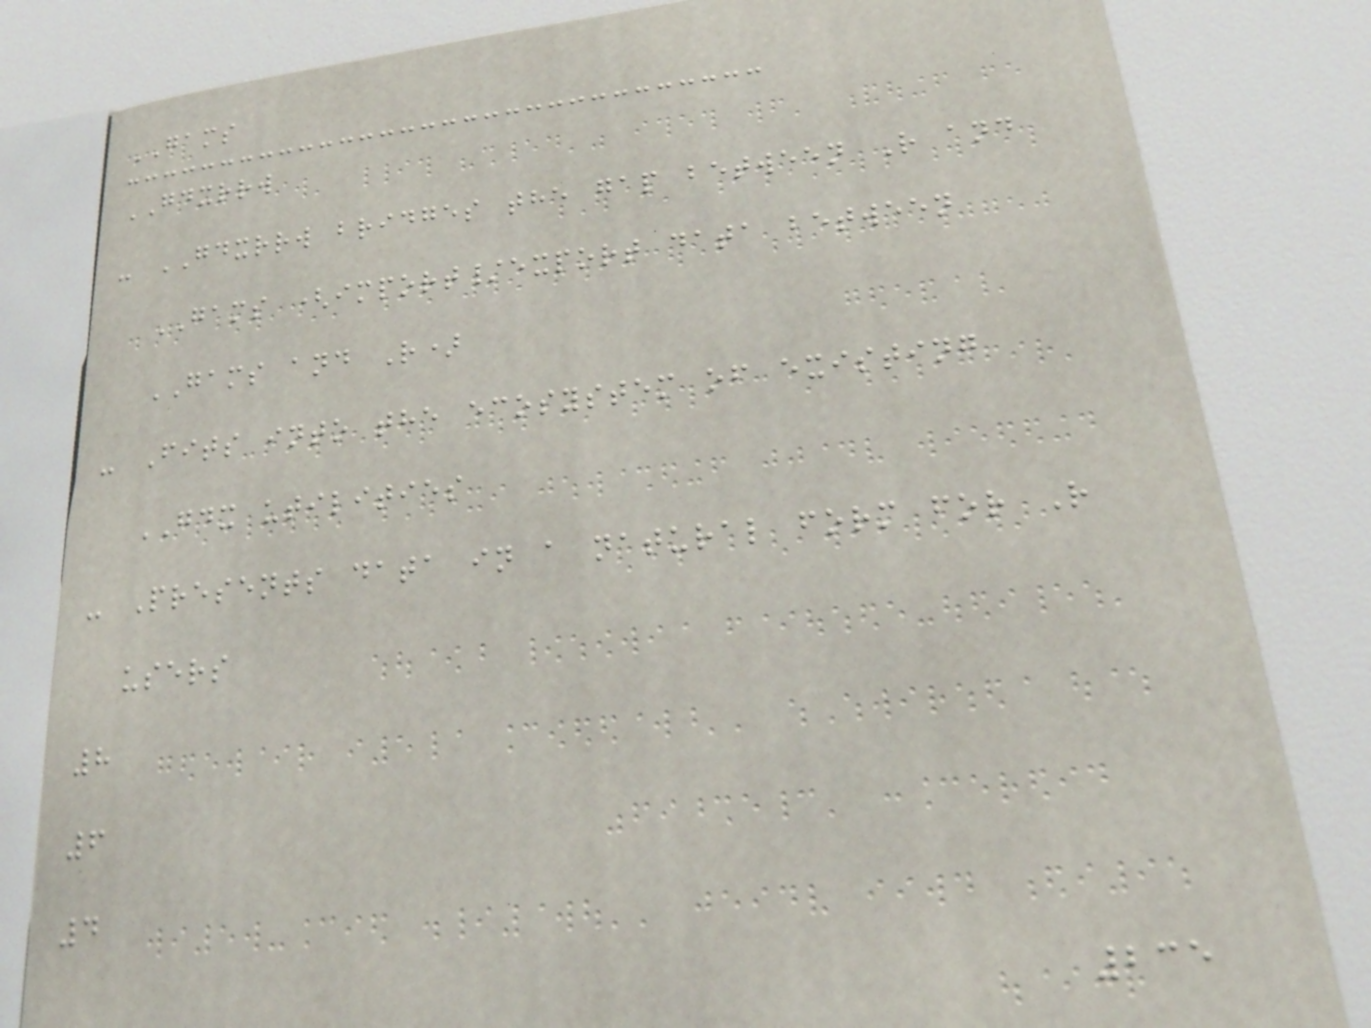GAMS
GDXRRW
- GDXRRW bridges the gap between R and
GAMS (import/export data between
GAMS and R)
- Fits into the ecosystem of existing
GDX utilities
- Presents data in a natural form for R
users
8
6
4
235
